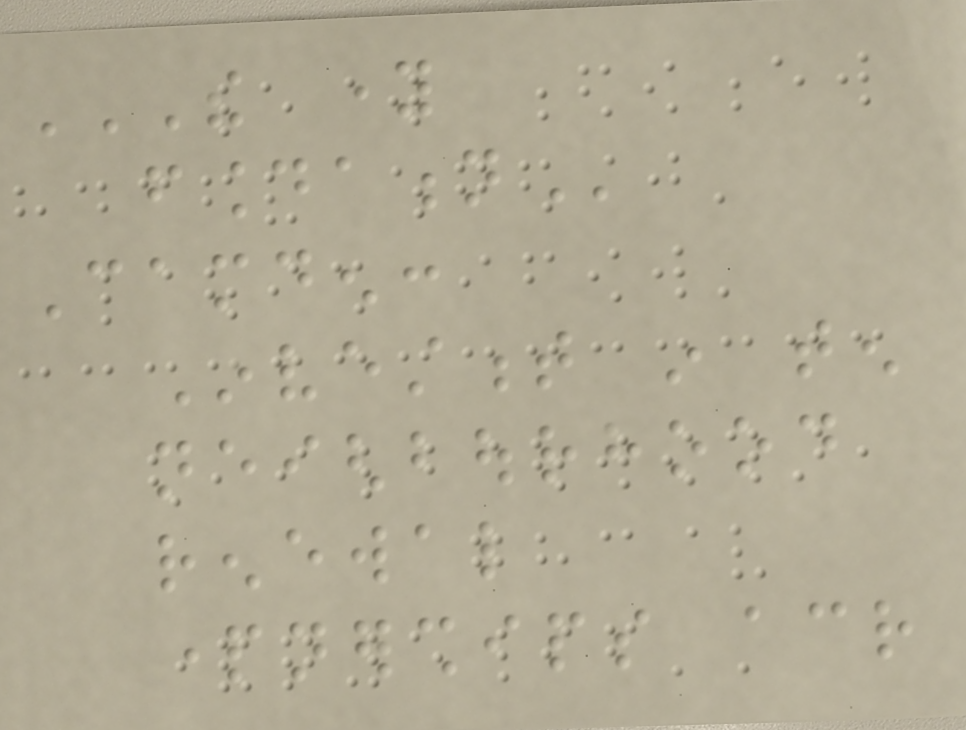THE YOUNG
FOUNDATION
Camden:
Investment in ten
neighbourhood
renewal
partnerships across
